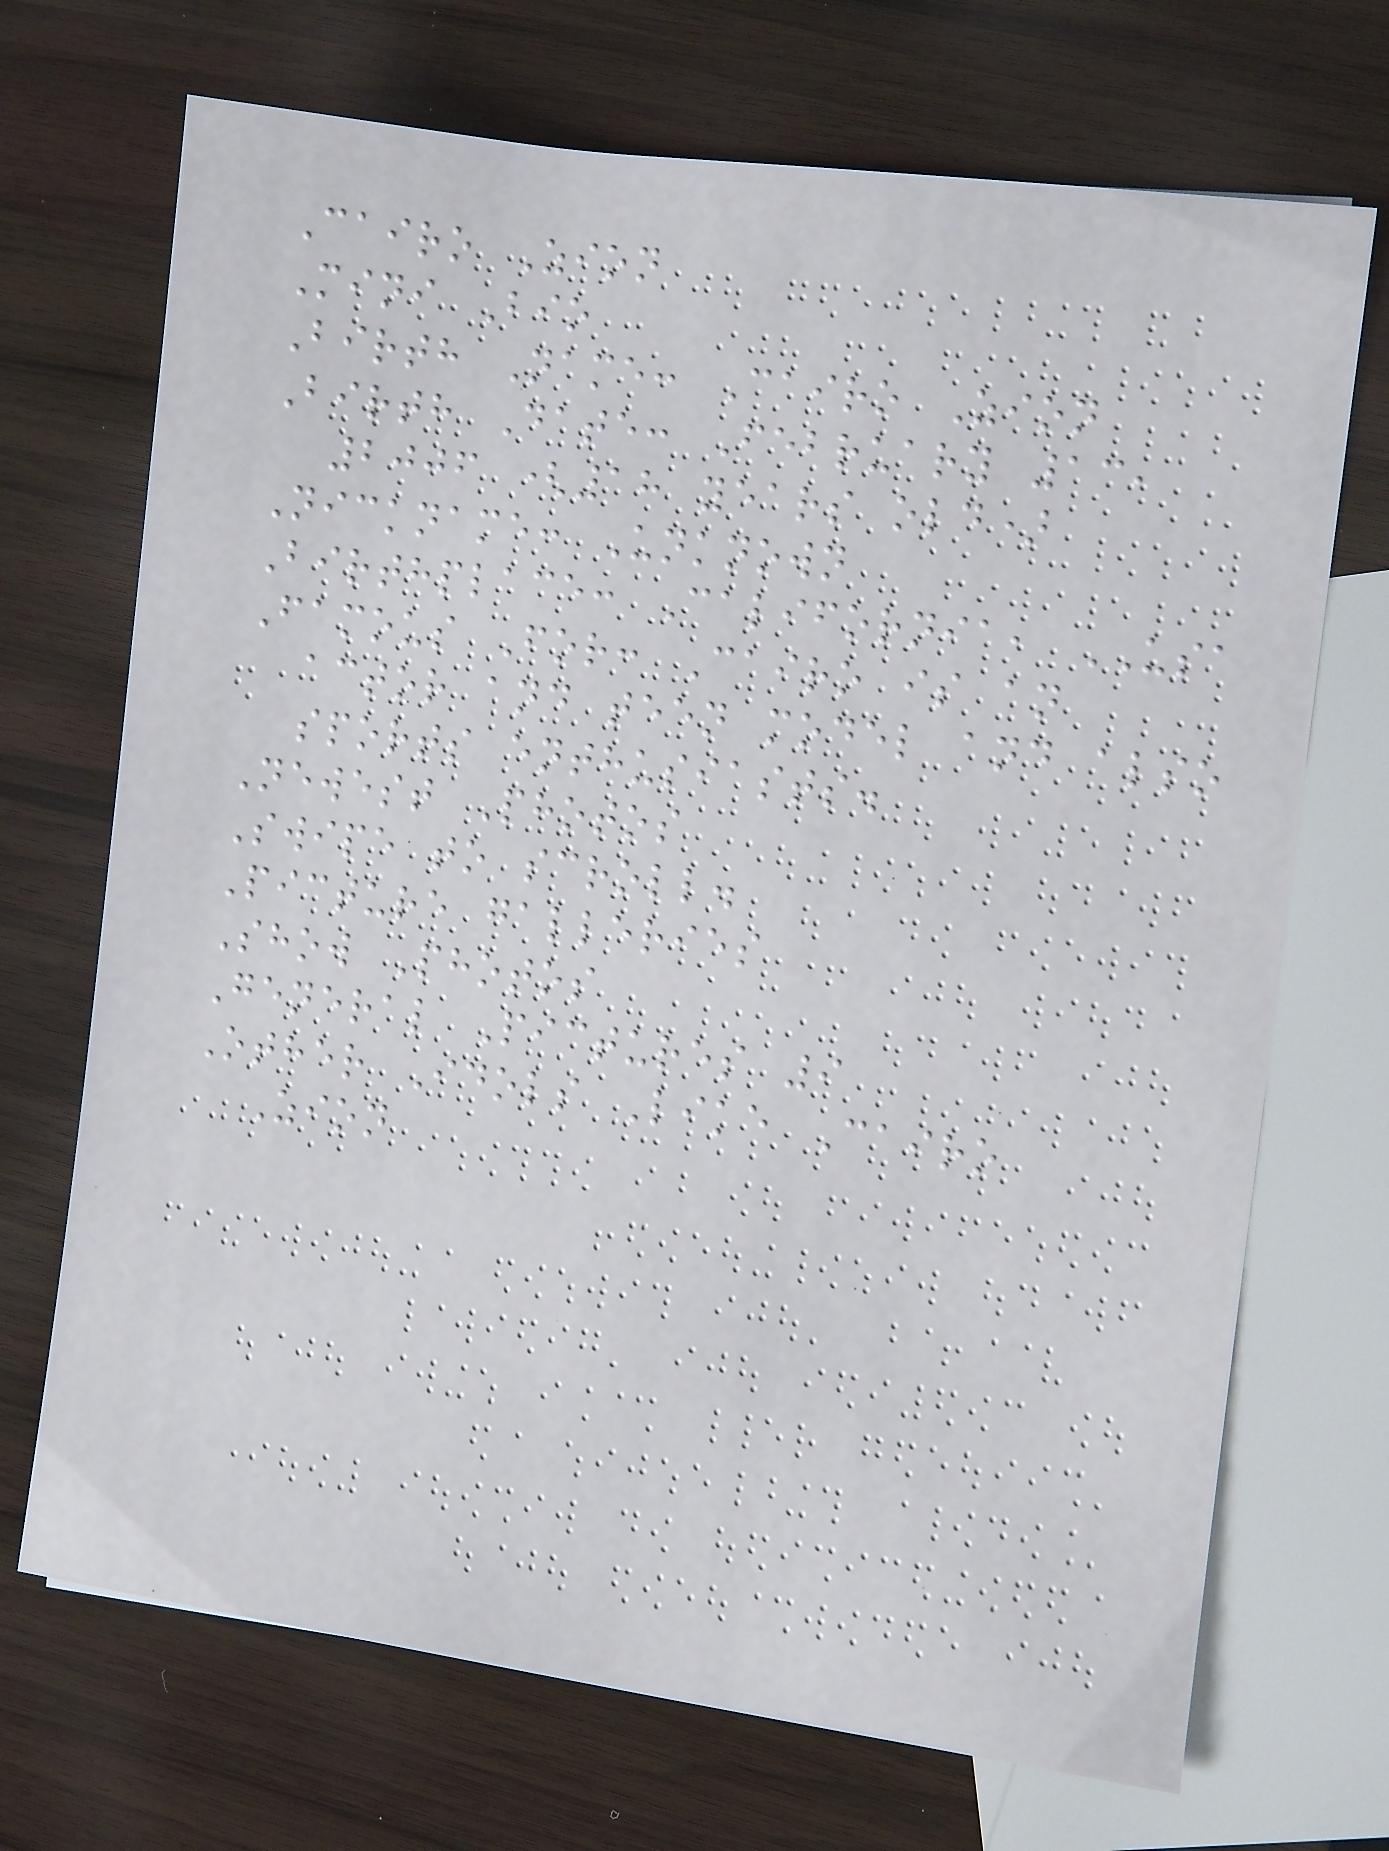Cairo Zion
Mini Bio
Birth Name: Cairo Zion
Birth Date: February 13,
2006 (18 years old)
Nickname: Unknown
Birthplace: California, USA
Famous For: Cairo is an
actor and teen model and also
sports enthusiasts.
Newest Photos
Swipe to scroll.
Picture galleries
Show Photos
General Pictures 9
Other Idols Like Cairo
Zion
